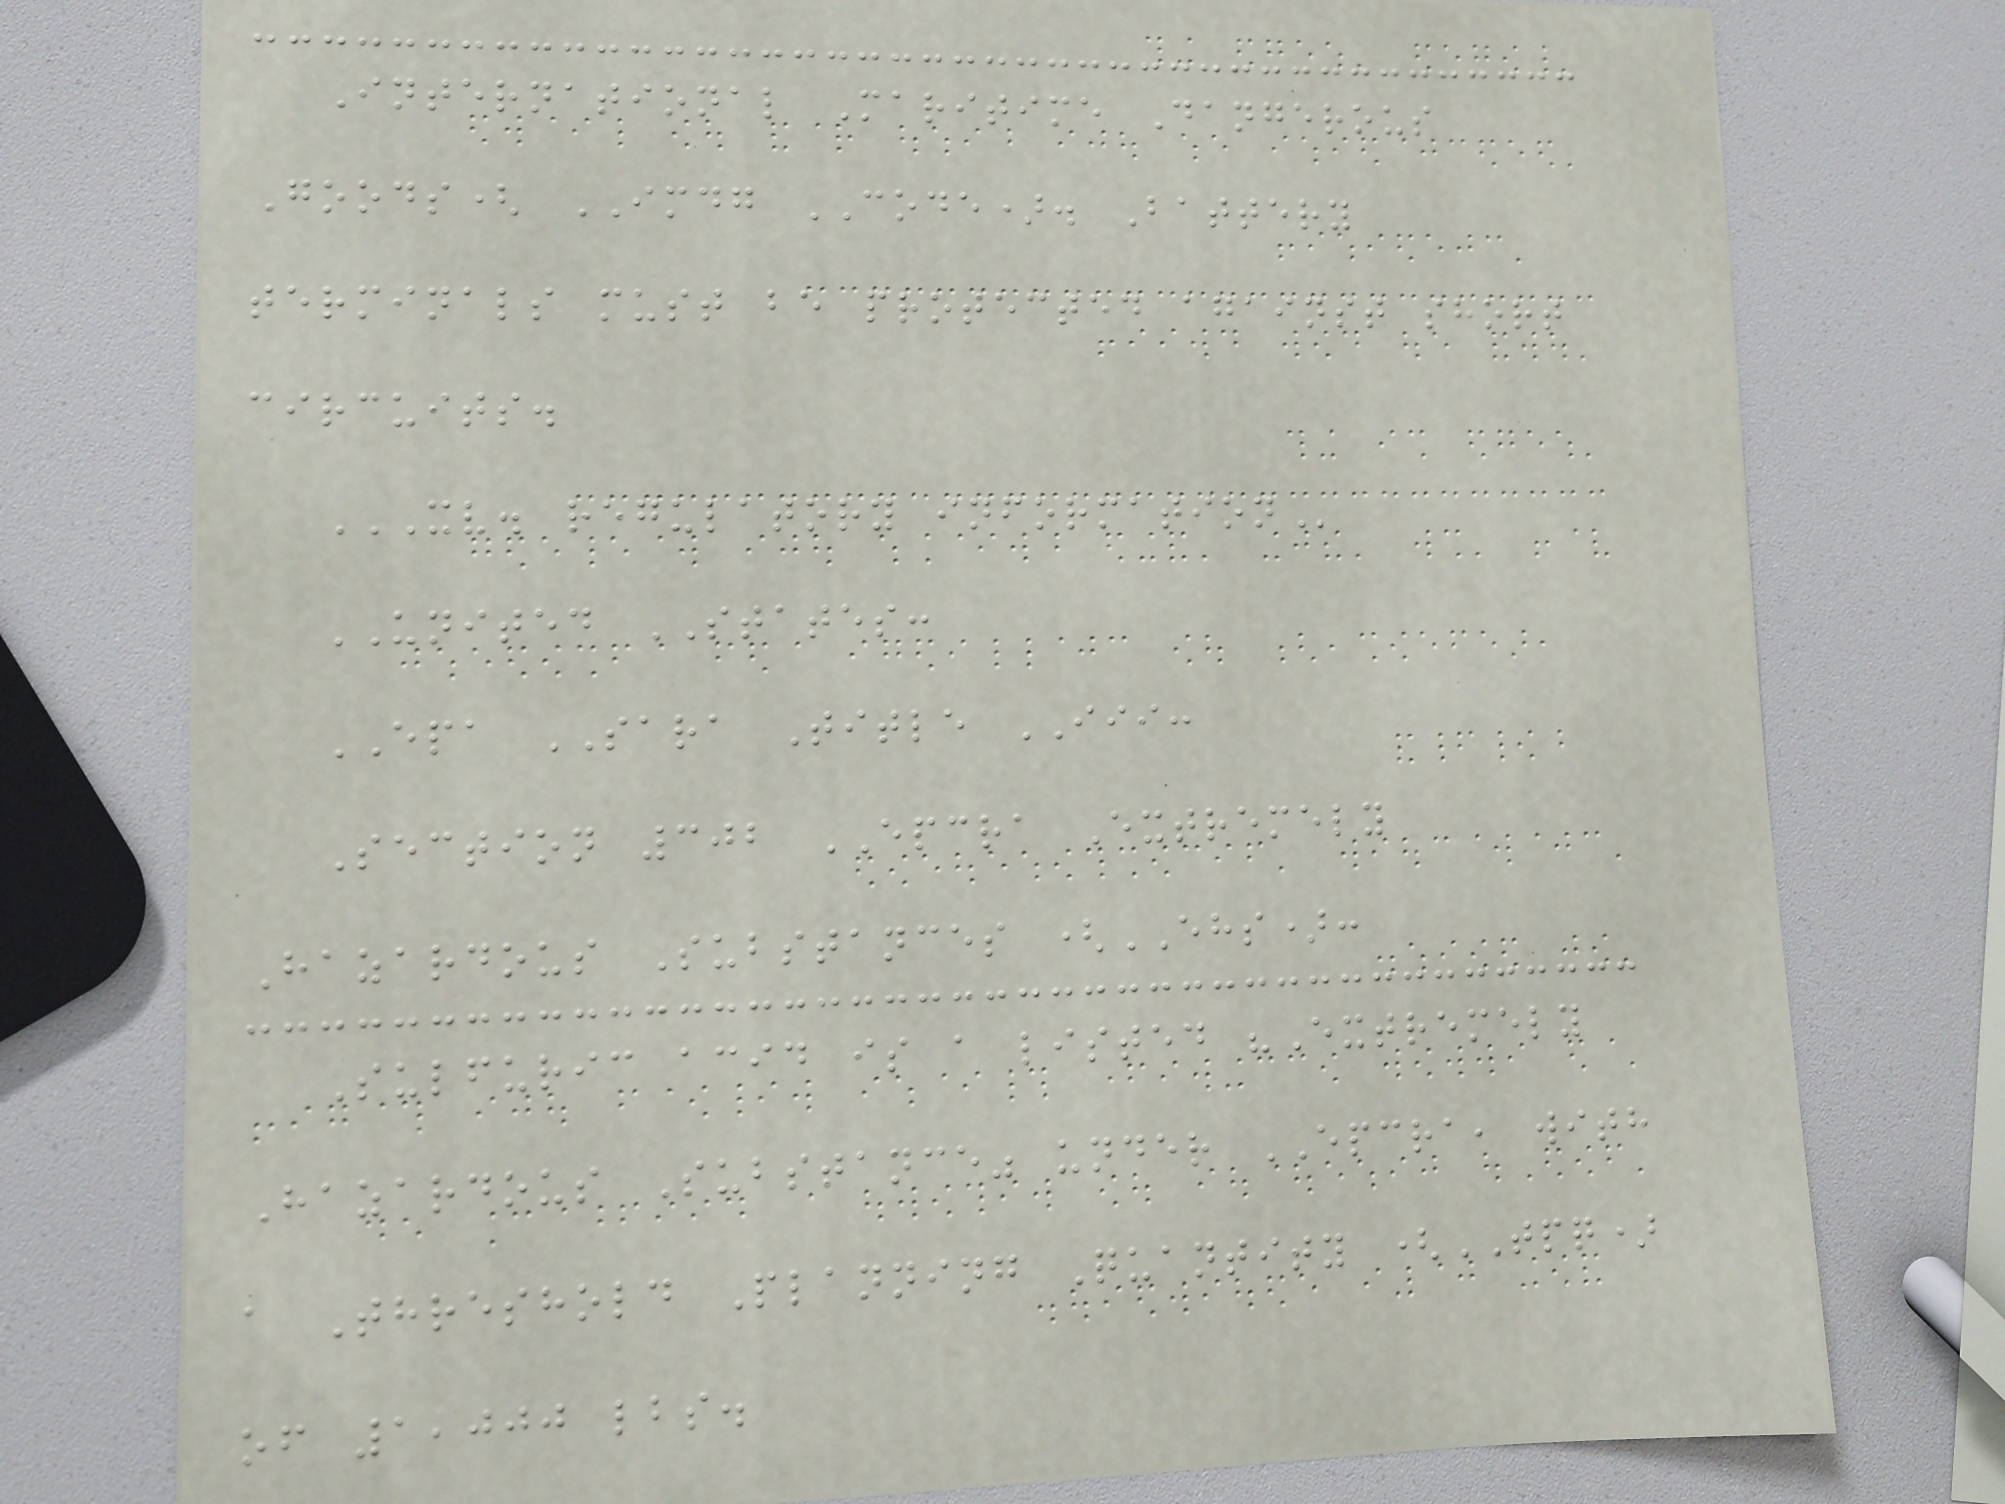International Maritime Dangerous
Goods( IMDG CODE). Battery
terminals must be protected against short
circuits.
XV. REGULATORY INFORMATION
UNITED STATES:
EPA SARA Title III:
Section 302 EPCRA Extremely
Hazardous Substances (EHS):
Sulfuric acid is a listed "Extremely
Hazardous Substance" under EPCRA, with
a Threshold Planning Quantity (TPQ)
of 1,000 lbs.
